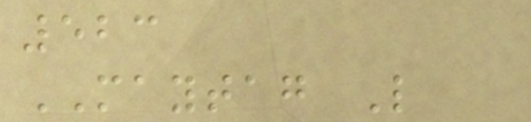523
MAYTAG L
